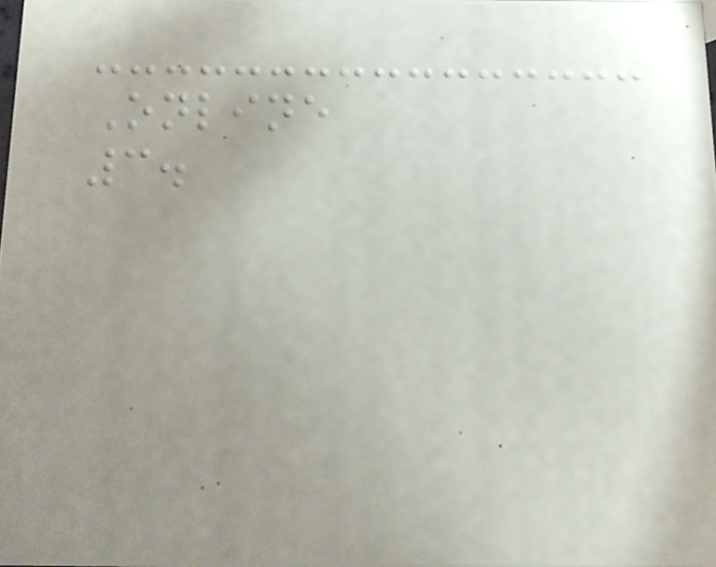Online
3.
